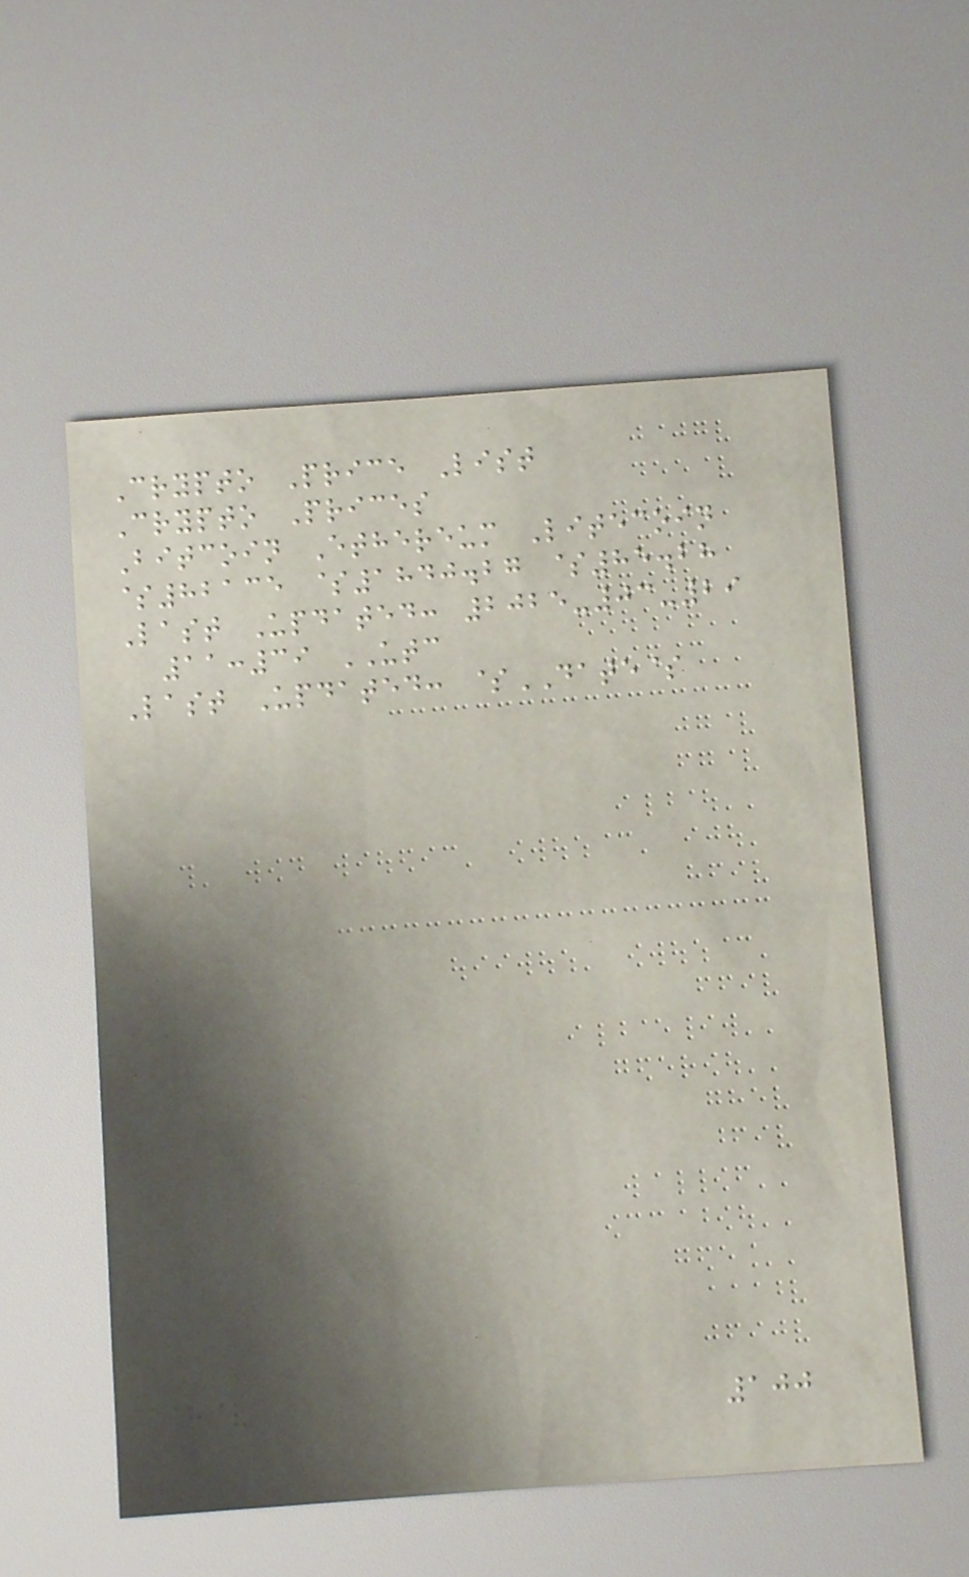Crypto Price List
Crypto Prices
Bitcoin Ethereum Litecoin
$82135 $1840.27 $85.28
Last Updated: 2025-03-29
11:39 UTC
Last Updated: $DATE$
100
